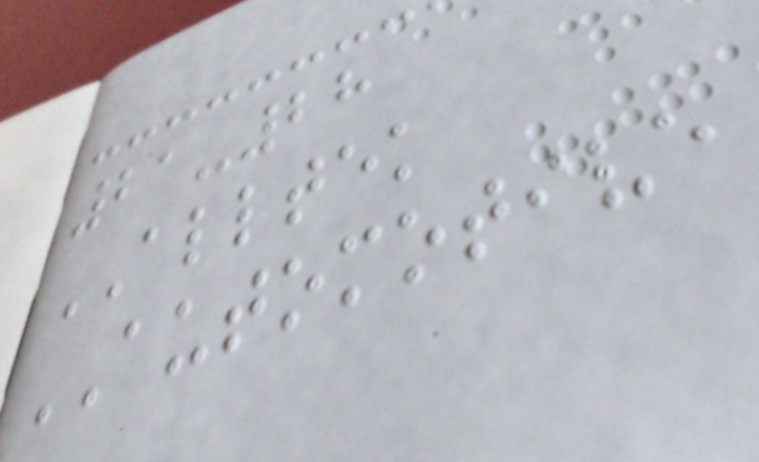21-28
ALLTEK
AUTOMOTIVE
